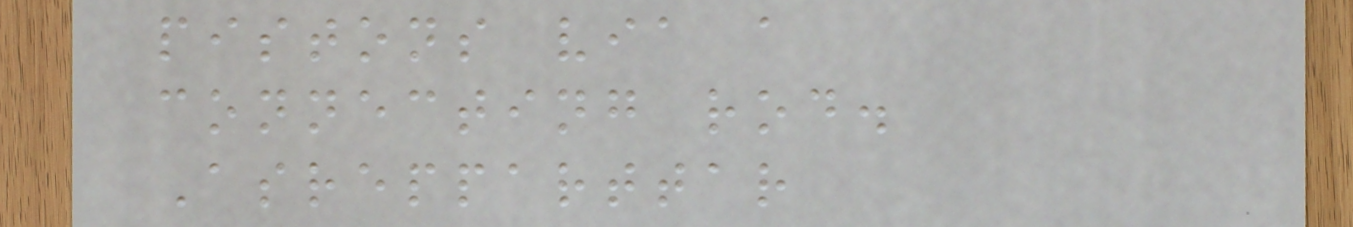pistons via a
connecting rod.
Asrepparttar
